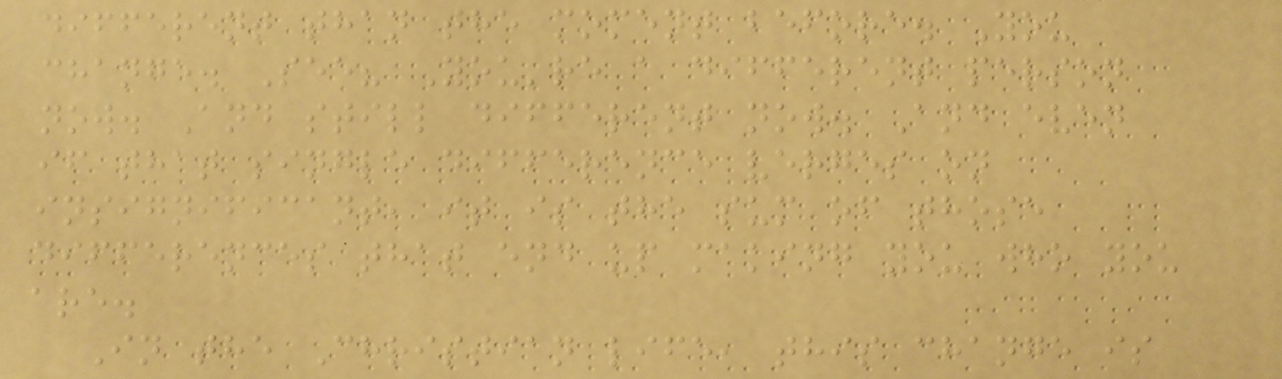different than the moment before. You
change. See? You're a different person
now. And still different now. And even
if that single difference verges on
insignificant, it is the sum of those
differences that end up making you who you
are.
In the Christian life, this change is
